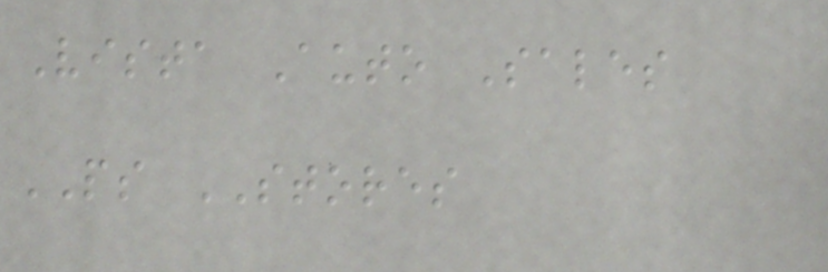Vista Auto Sales
PS STORES
